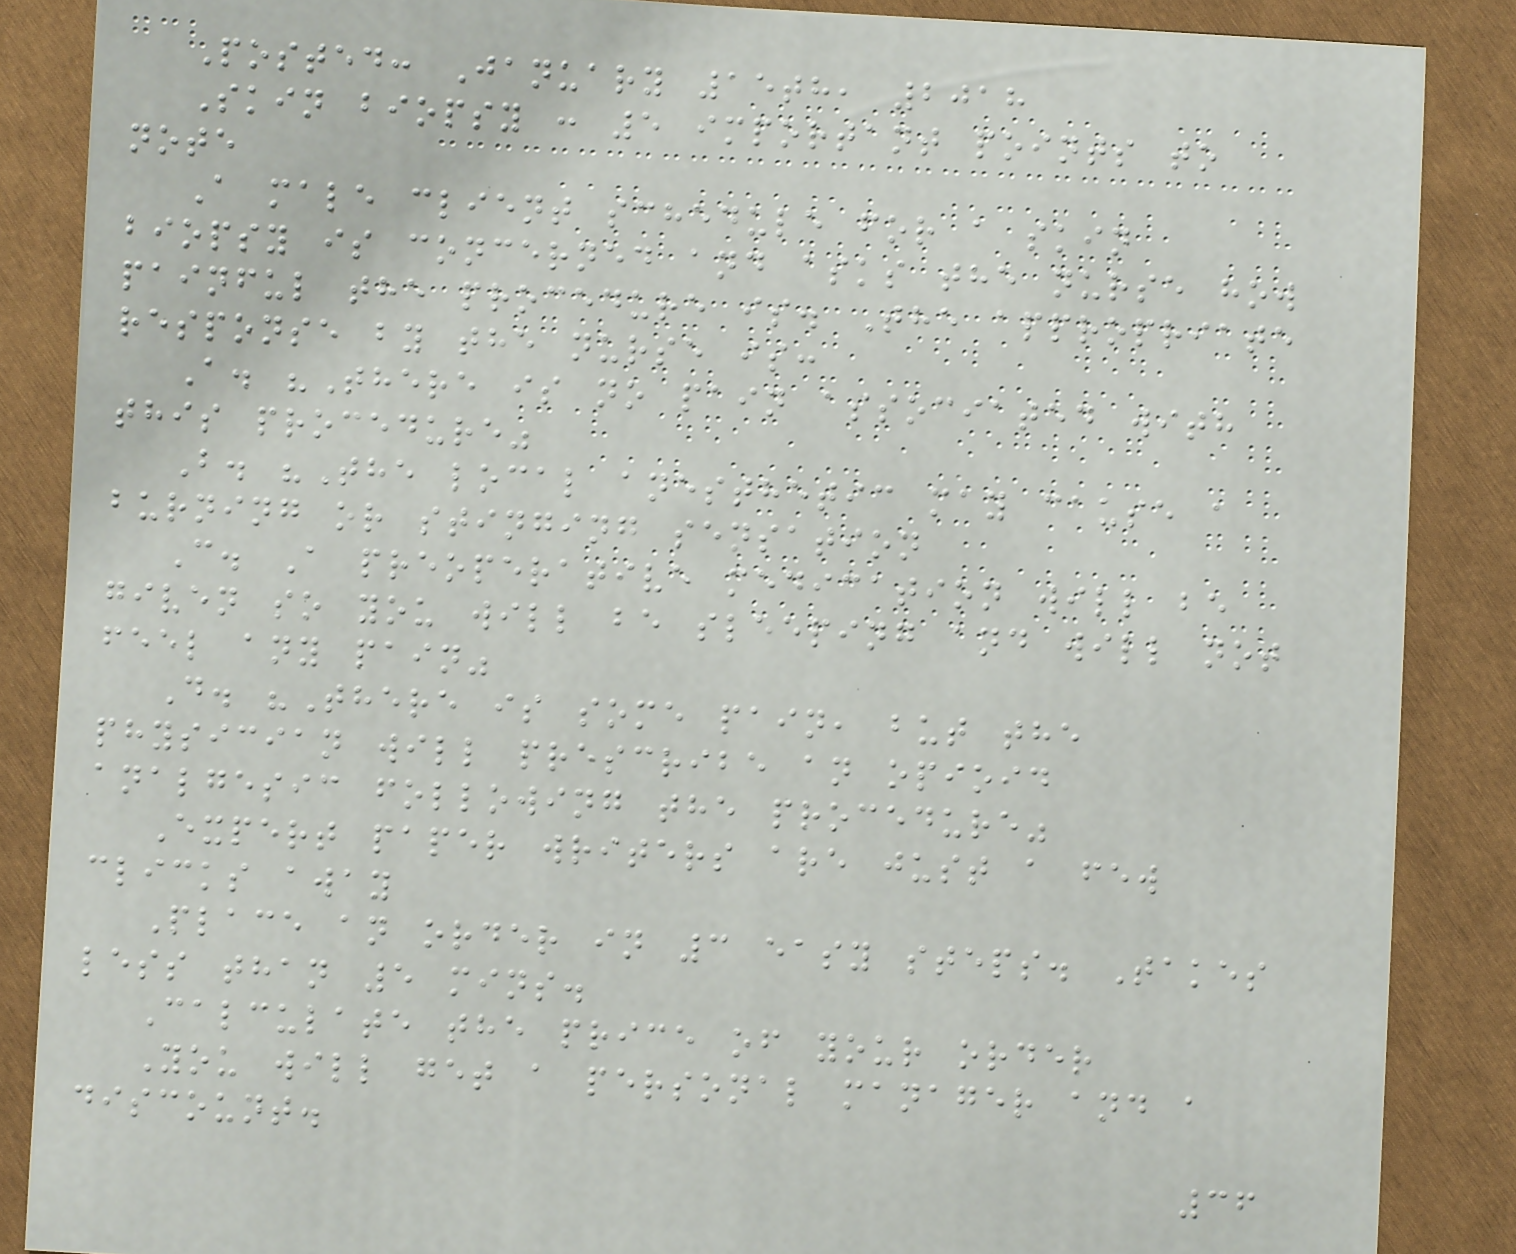Posted: January 15th, 2018
Skin biopsy : 5 important points to
note
A male client schedule for a skin
biopsy is concerned and asks the nurse how
painful the procedure is. The appropriate
response by the nurse is:
A. "There is no pain associated with
this procedure"
B. "The local anesthetic may cause a
burning or stinging sensation
C. A preoperative medication will be
given so you will be sleeping and will not
feel any pain"
D. "There is some pain, but the
physician will prescribe an opioid
analgesic following the procedure"
Expert paper writers are just a few
clicks away
Place an order in 3 easy steps. Takes
less than 5 mins.
Calculate the price of your order
You will get a personal manager and a
discount.
36
